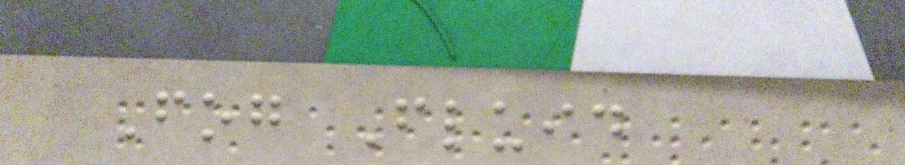Fog Fluid
